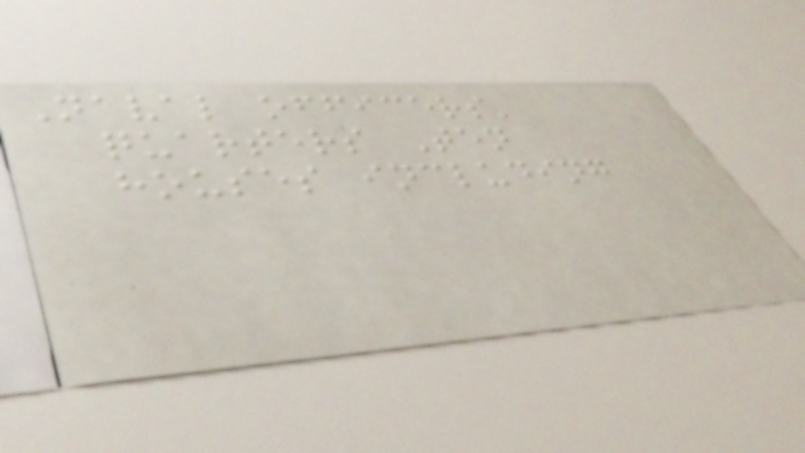Naval officers'
quarters Ten
houses including
